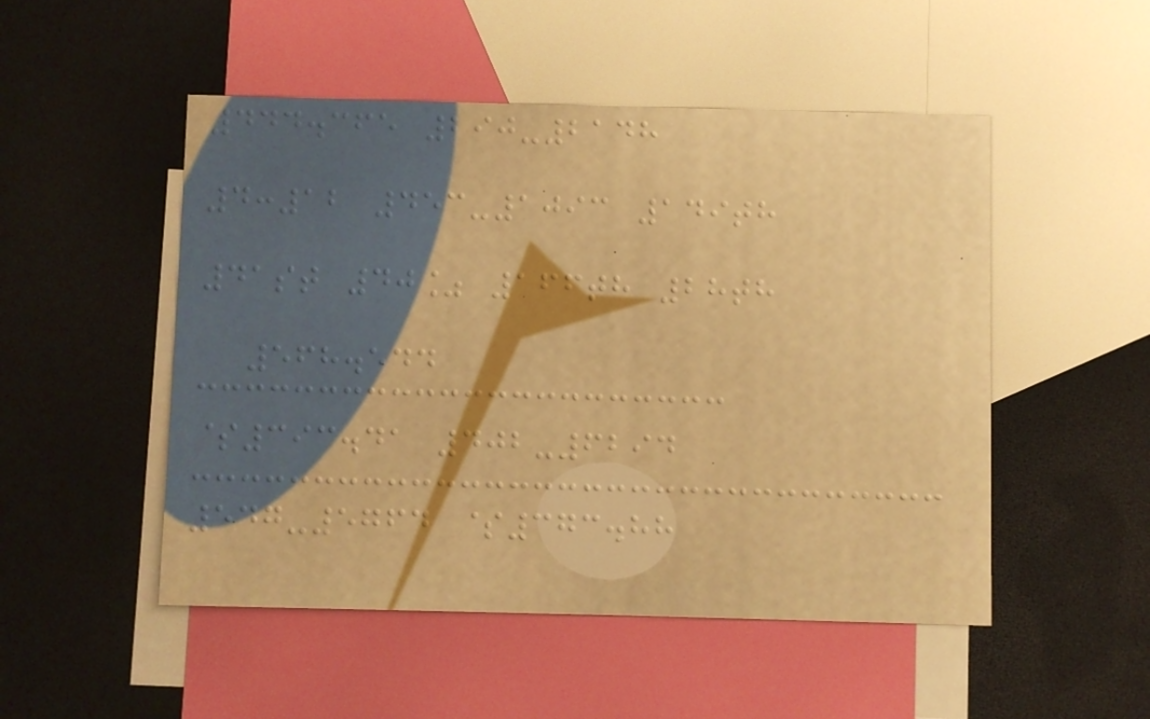444.365 290-2148
4:12 453-1093 149th
41st 40% 166th 28th
568.544
$393.41 402-6294
547-5764 $373.88
